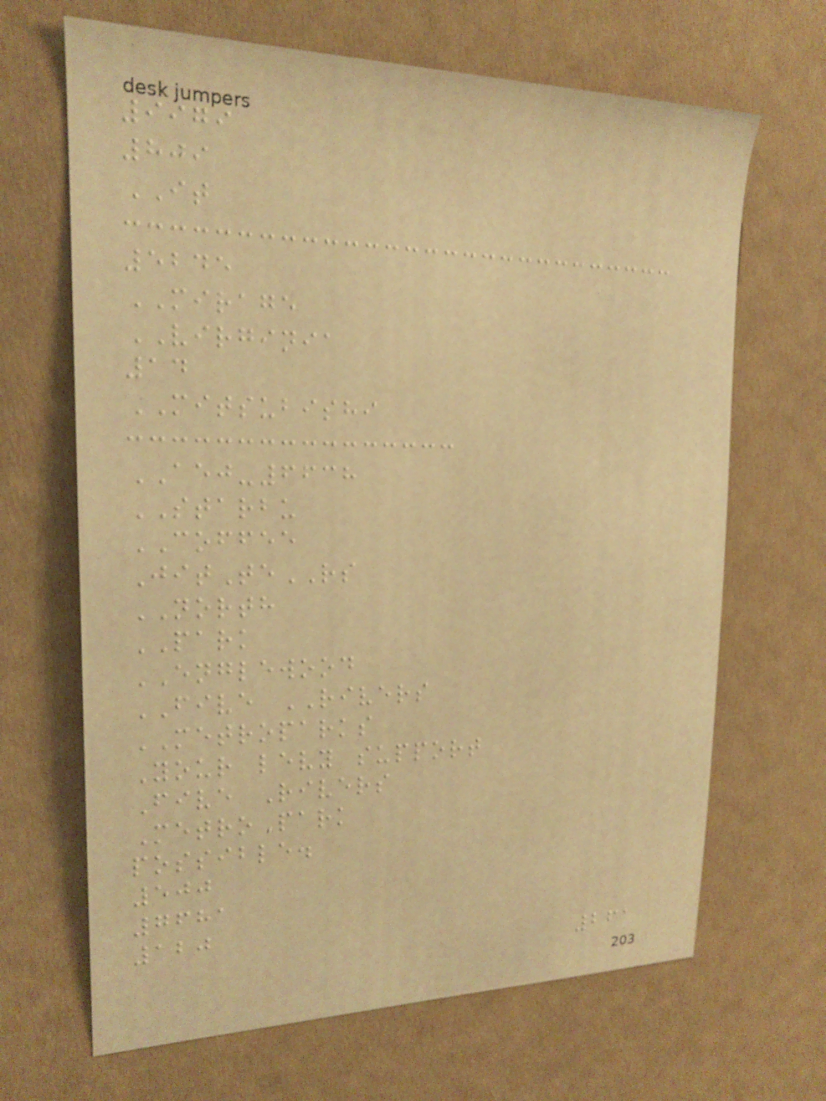9979
809
IT
5245
MIRAGE
VIRGINIA
14
MITSUBISHI
AEJ-6638
STARBU
COFFEE
JitTeRS
NORTH
PARK
ENGLEWOOD
FIVE RIVERS
METROPARKS
Your levy support
Five Rivers
MetroPark
possible.
500
7681
120
261
